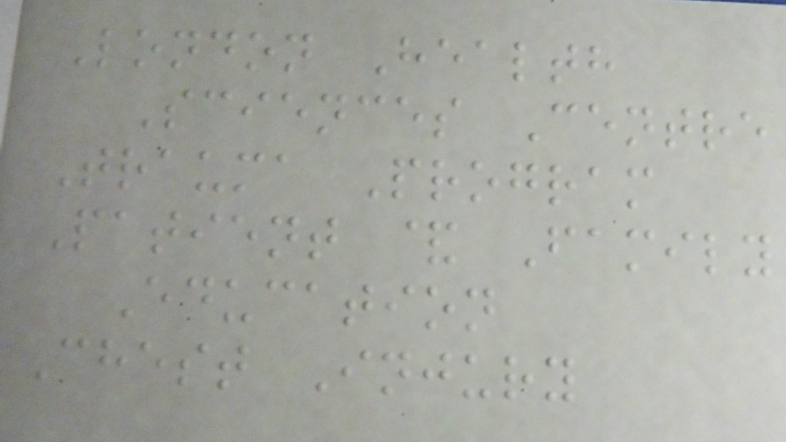London Health
Sciences Centre
Trauma Program
Patient & Family
Education
Chest Injury
